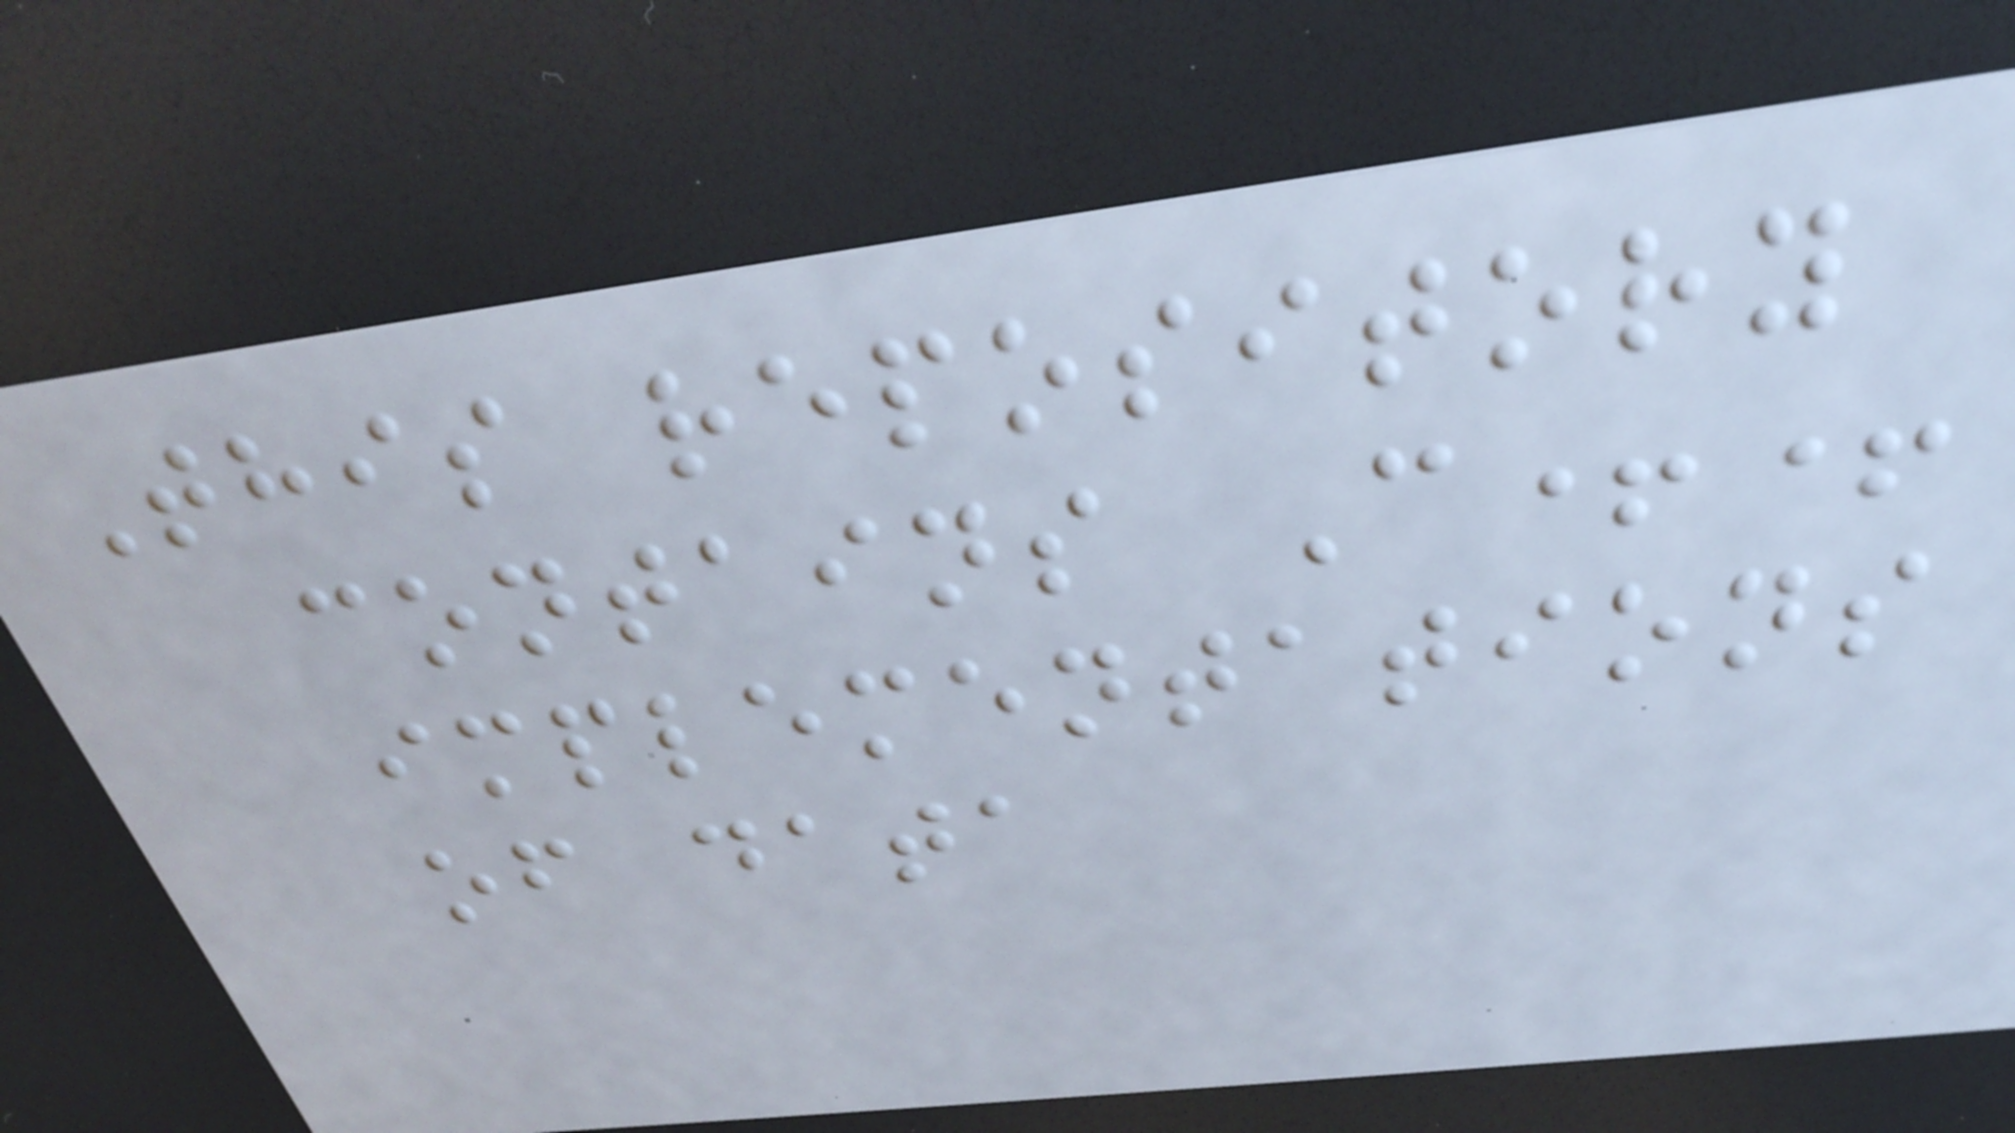This repository
contains C++
implementations
of data
